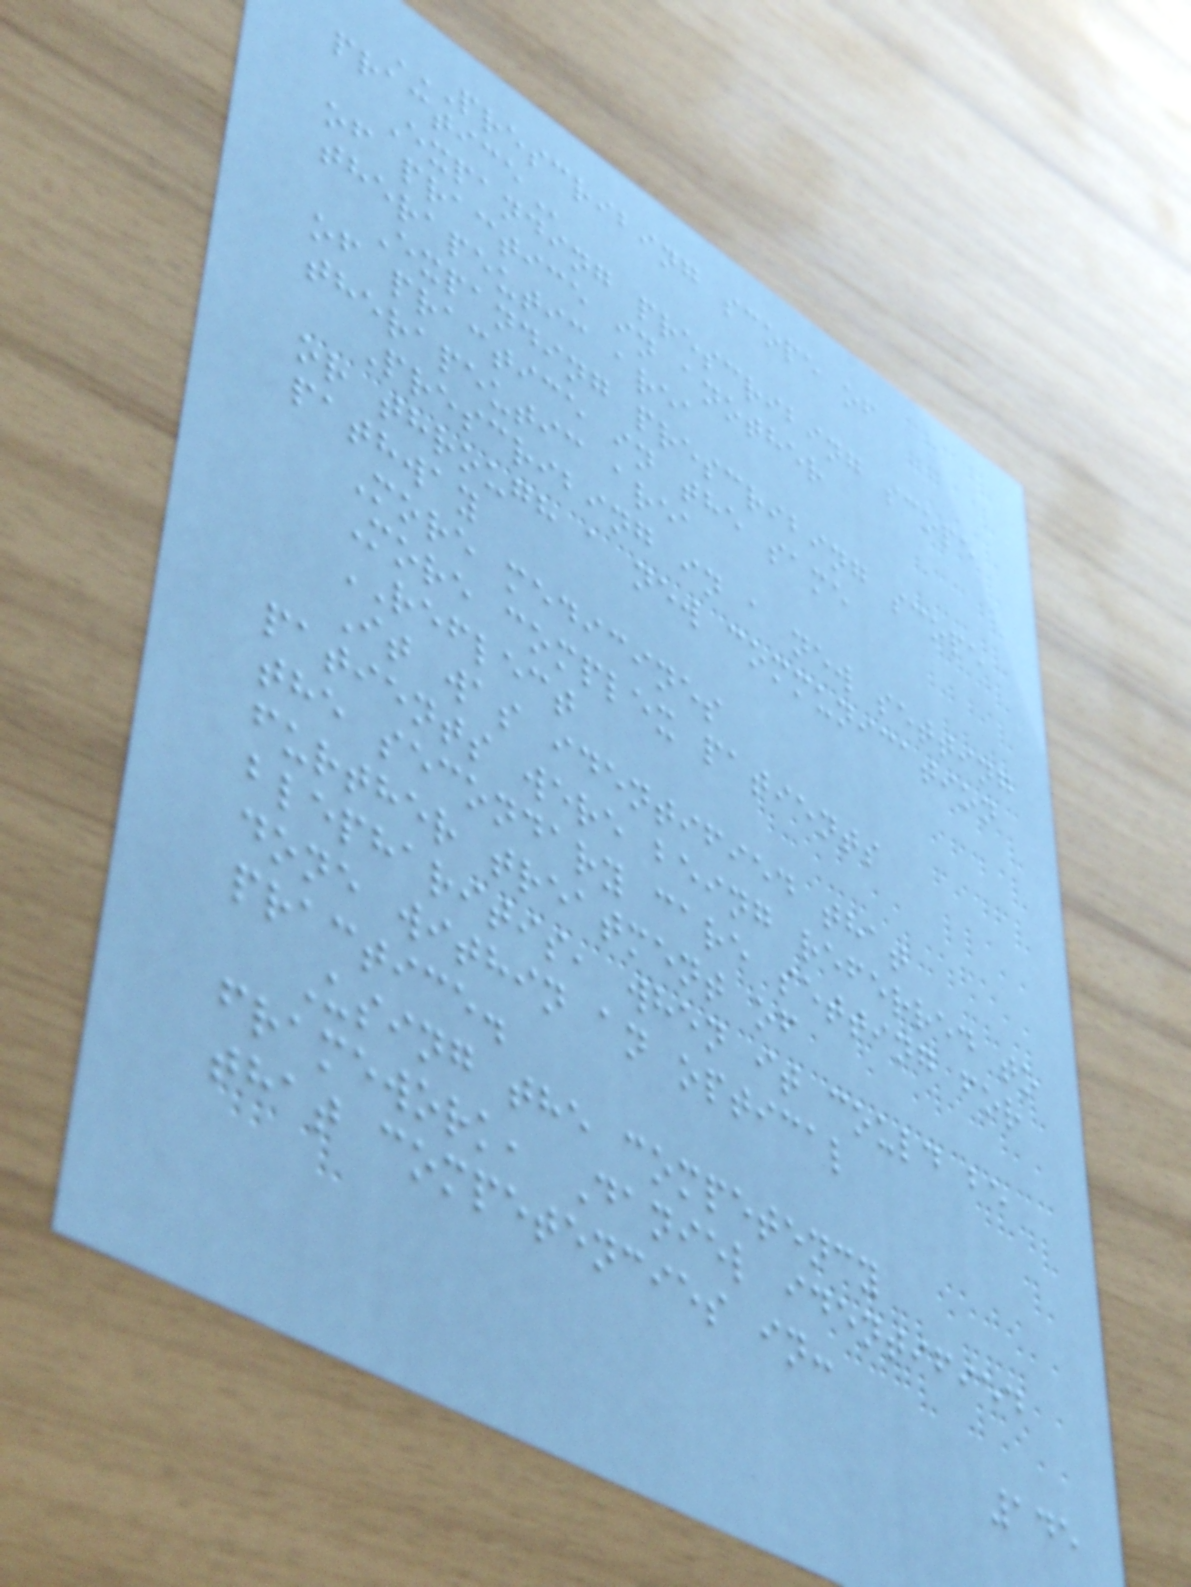PRESCRIBING SCOPE OF
PRACTICE
Expanding prescribing scope
of practice in another
therapeutic area
Expanding prescribing scope
of practice in the same
therapeutic area
Prescribing in a new setting
or through a new communication
pathway
More medicines
More complex patients
REFLECT
It was identified that
patients were being referred to
the secondary care setting for
further treatment of
blepharitis, when it could be
done within an optical
practice.
Using the competency
framework, Daniel identified
that competencies in:
145
